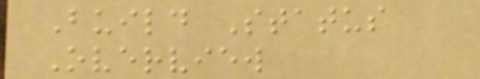Build Status
Overview
